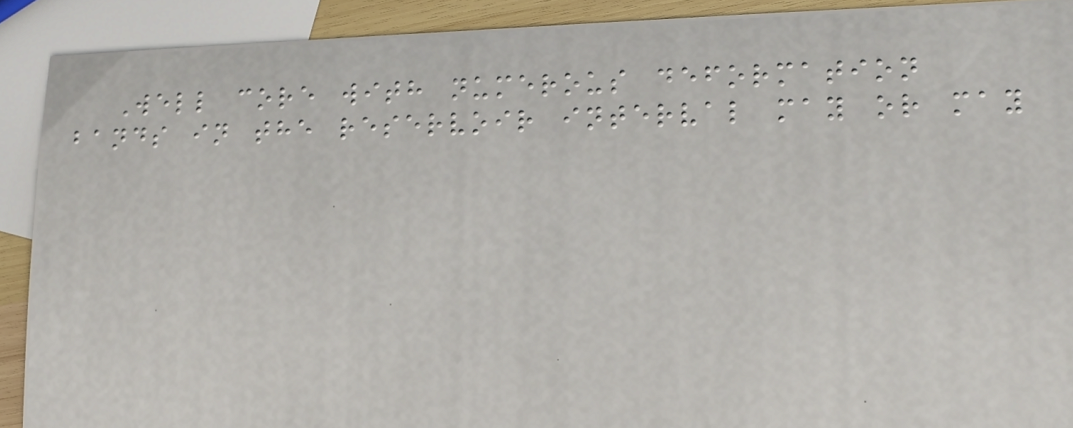Well core with numerous deformation
bands in the reservoir interval may or may
